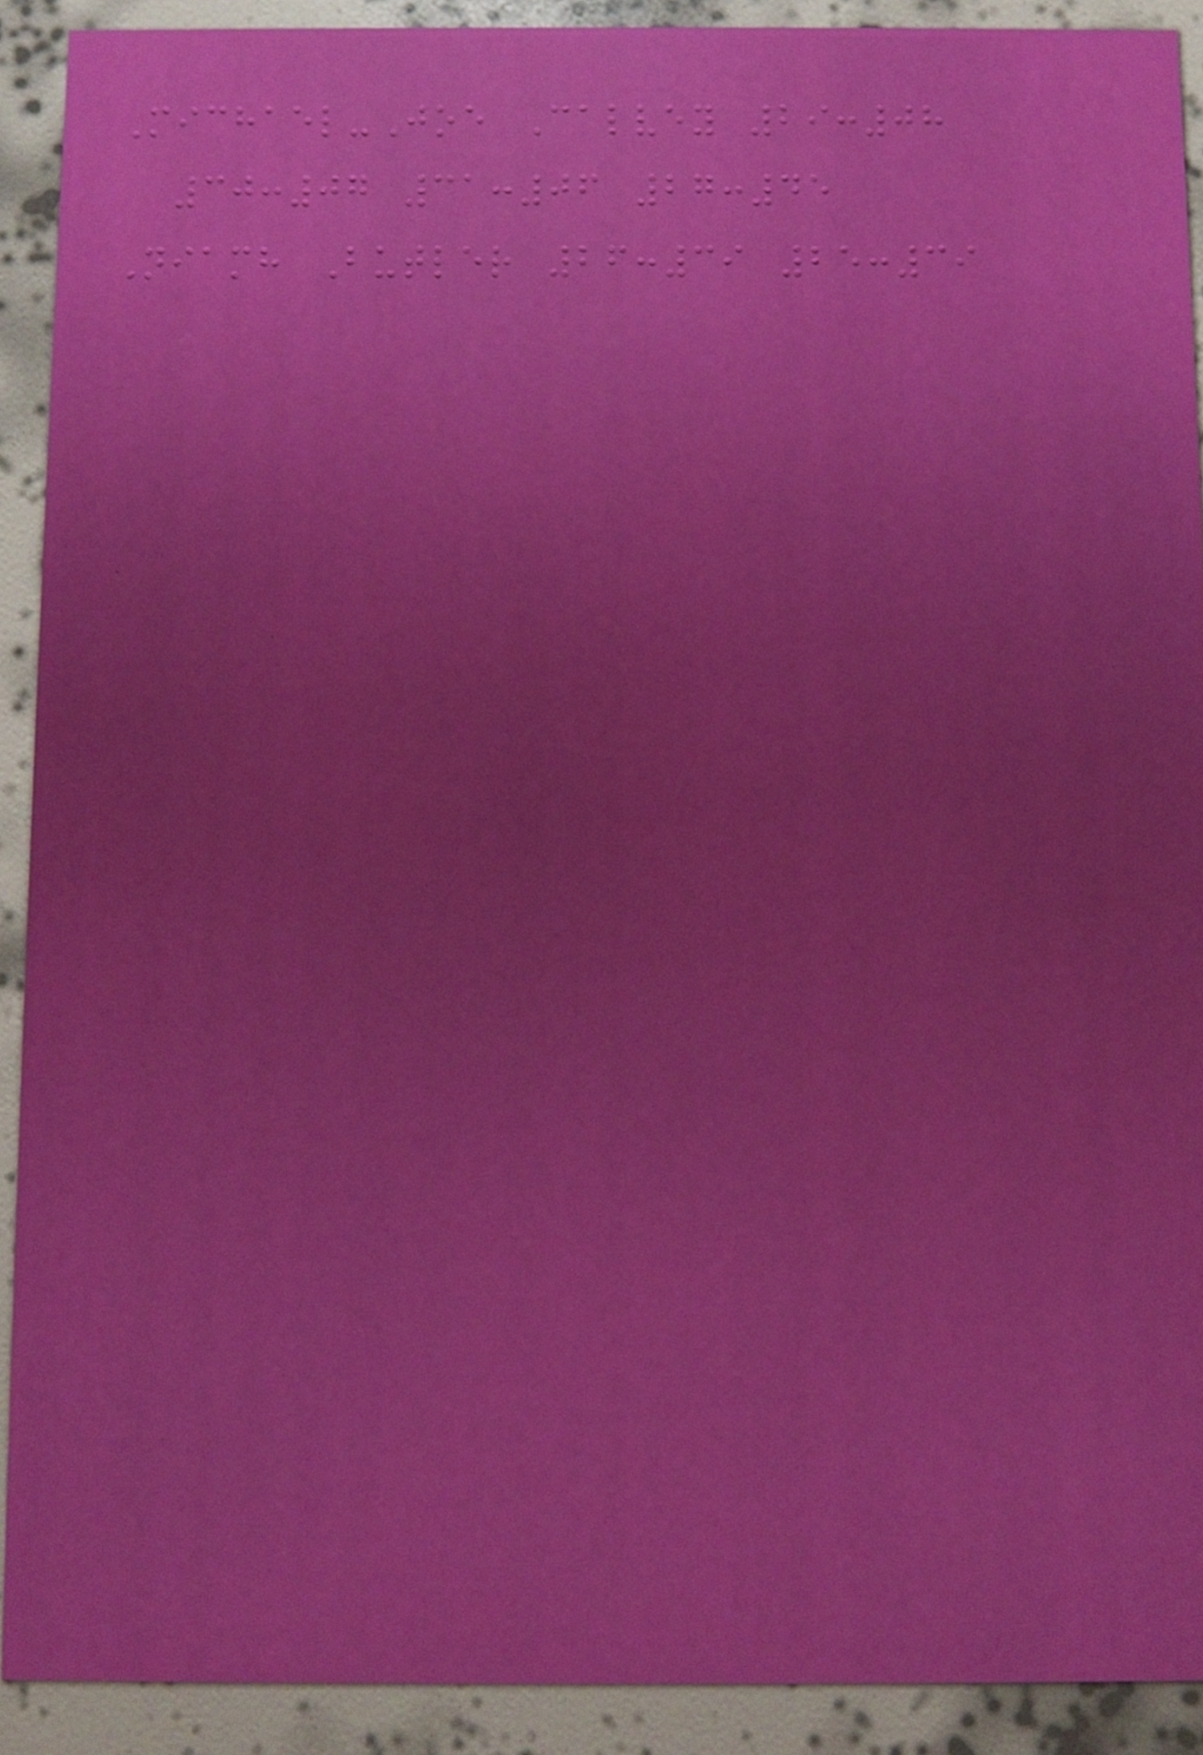Michael-Joe Calvey 29:08
30:07 31:06 27:45
Niamh Butler 26:39 25:39
